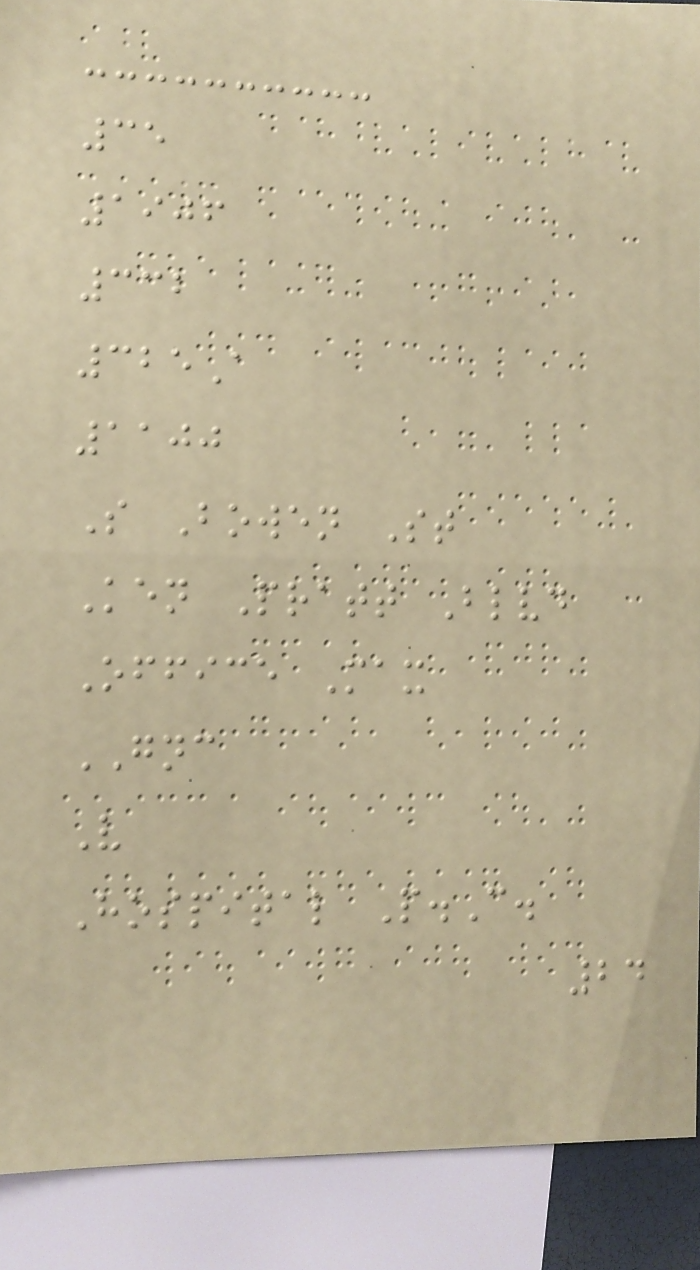35
1906
332
325A
1100
S Bowen St
Ken Pratt Blvd
Office Max
GNC
V
Hospital P.C.
24
